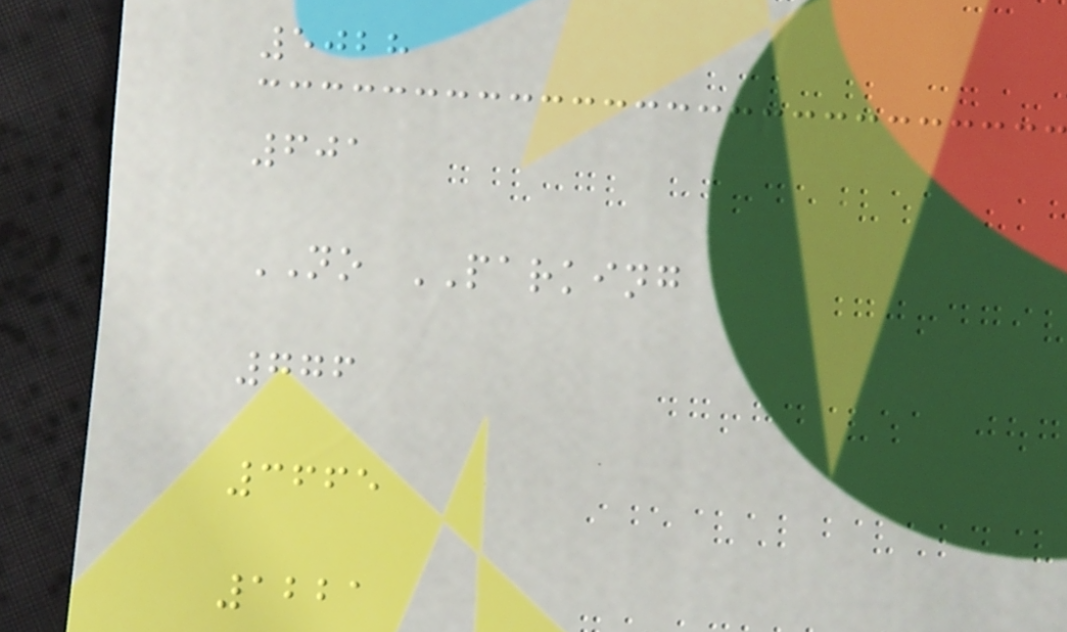5028
601
NO PARKING
776
3665
1221
